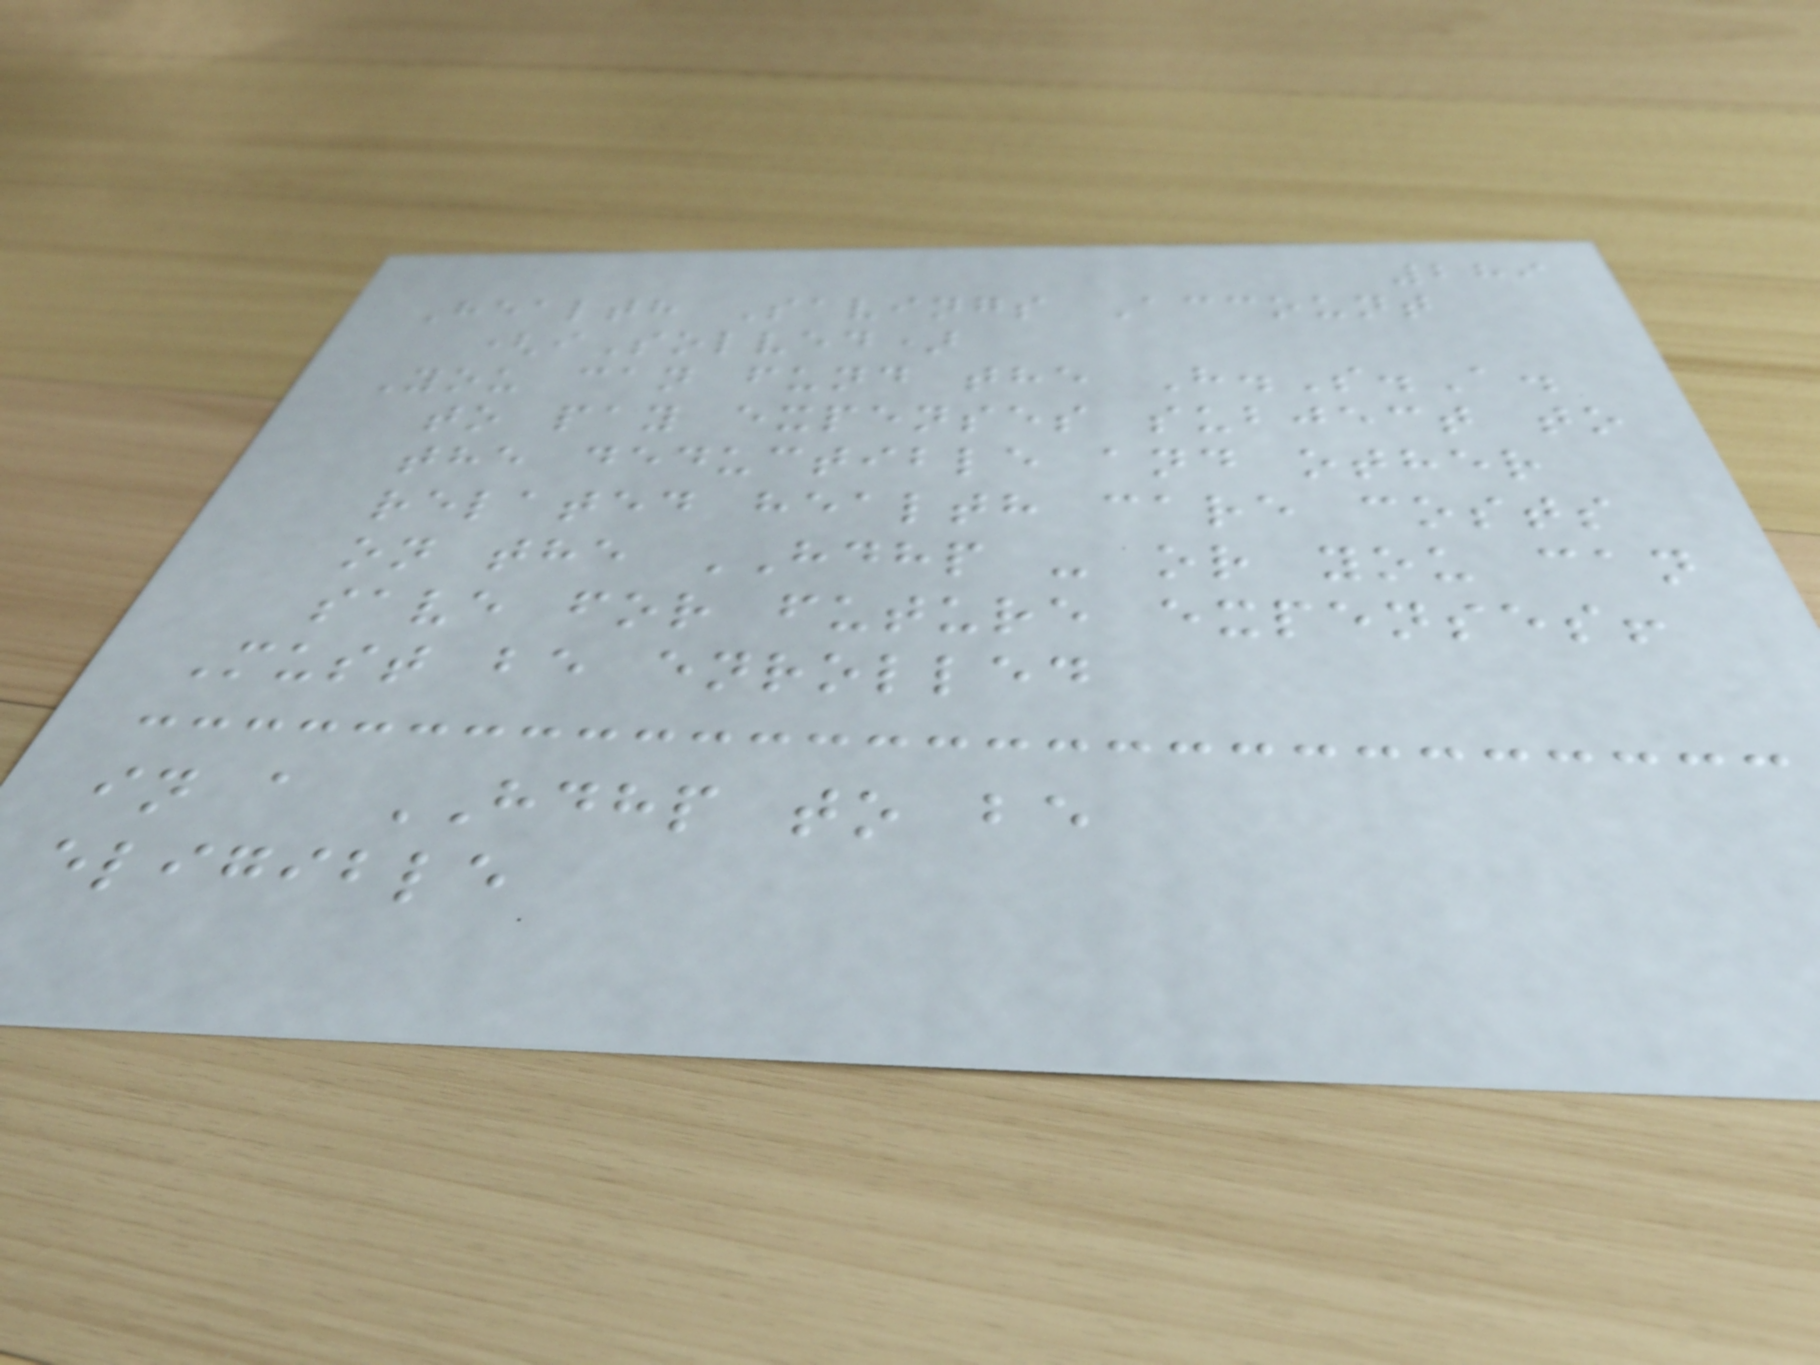289
Health Savings Account
(iSolved)
You can fund the H.S.A.
to pay expenses subject to
the deductible and other
related health care costs
on the HDHP - or you can
save for future expenses!
Must be enrolled
in a HDHP to be
eligible
